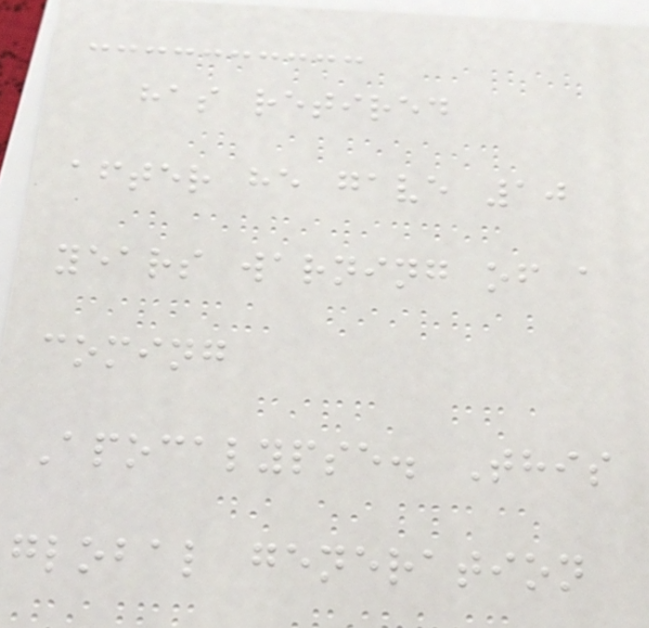has retired
after he gave 10
years warning of a
coming
Apocalypse. This
global generation
